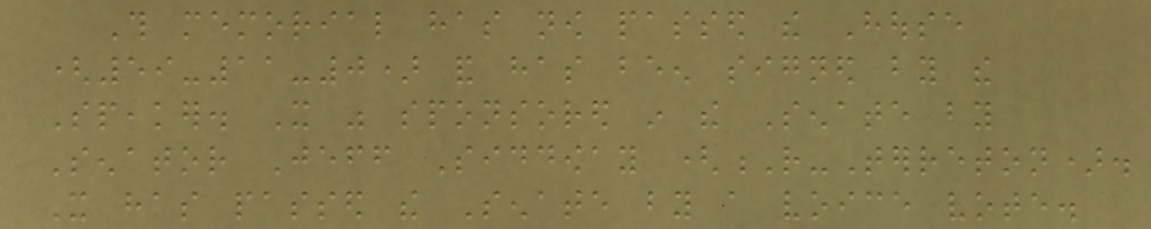This memorial has now passed the House
(59-11-0) and has been signed by the
Speaker. It was sponsored in the Senate by
Senator Jeff Siddoway (R-Terreton).
It has passed the Senate by a voice vote.
